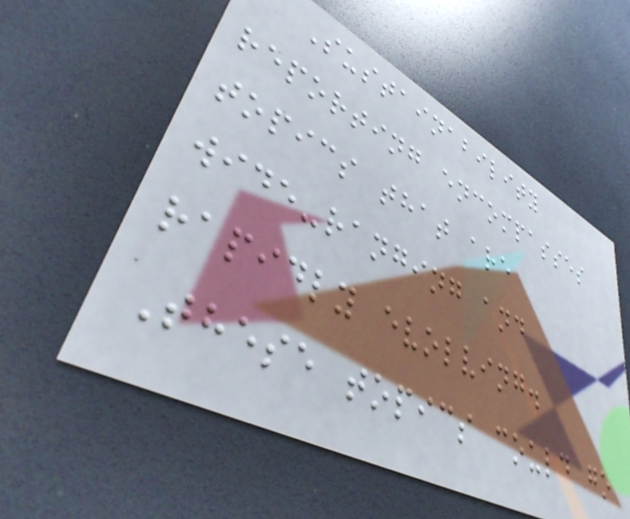Sustainability
reporting encompasses
topics that are
wide-ranging and
rapidly evolving.
These topics could go
